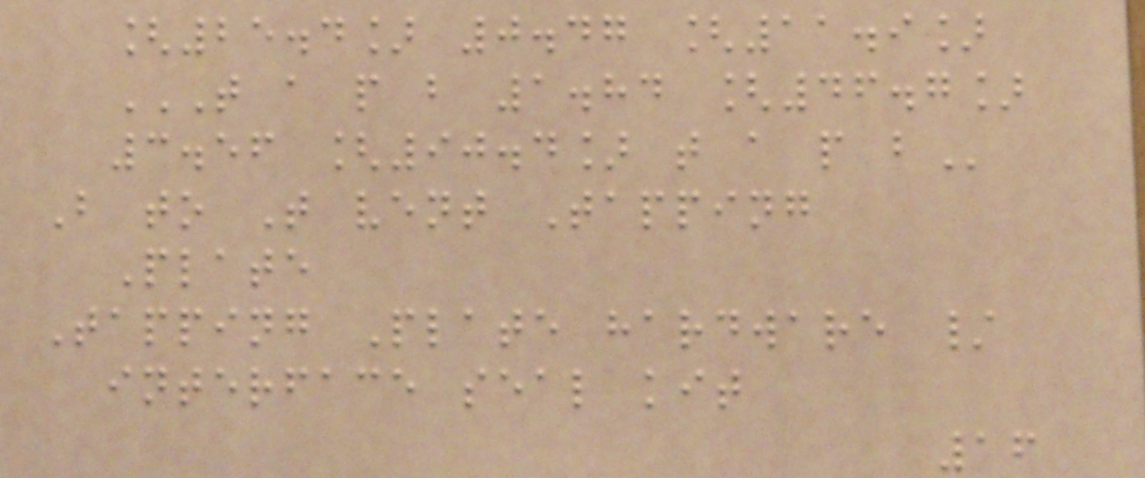[25.4] 0.47 [11.9]
T A P B 1.84 [46.7]
3.56 [90.4] T A P B
B to T vent Tapping
Plate
Tapping Plate hardware /
interface seal kit
16
